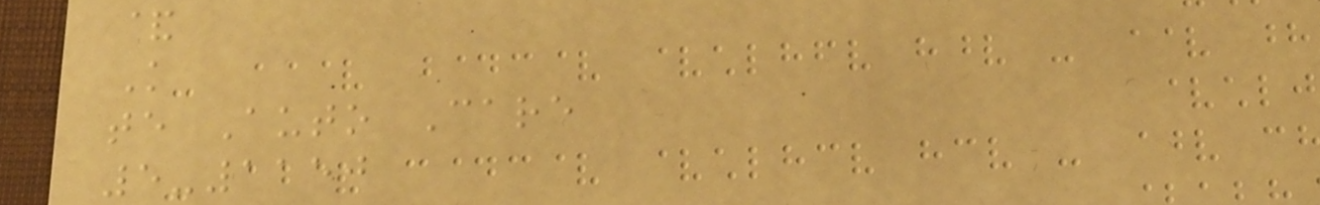&
K
te Auto Care
5-1150
